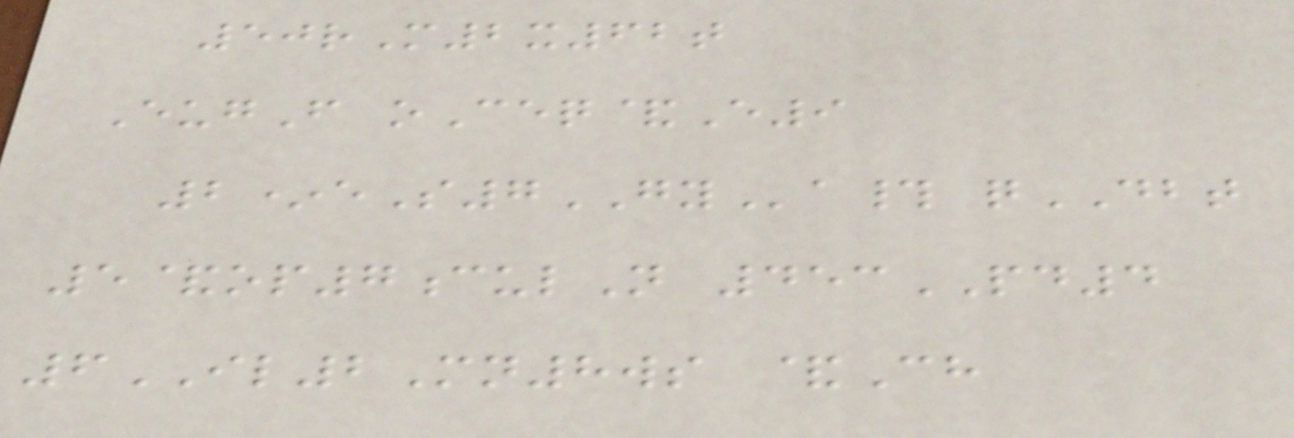50rM2x62t
EugF oCeq&E9
2*eS7GYa# qDBT
5&op7culN 453PD4
6IL2Mn8ws &Ch
